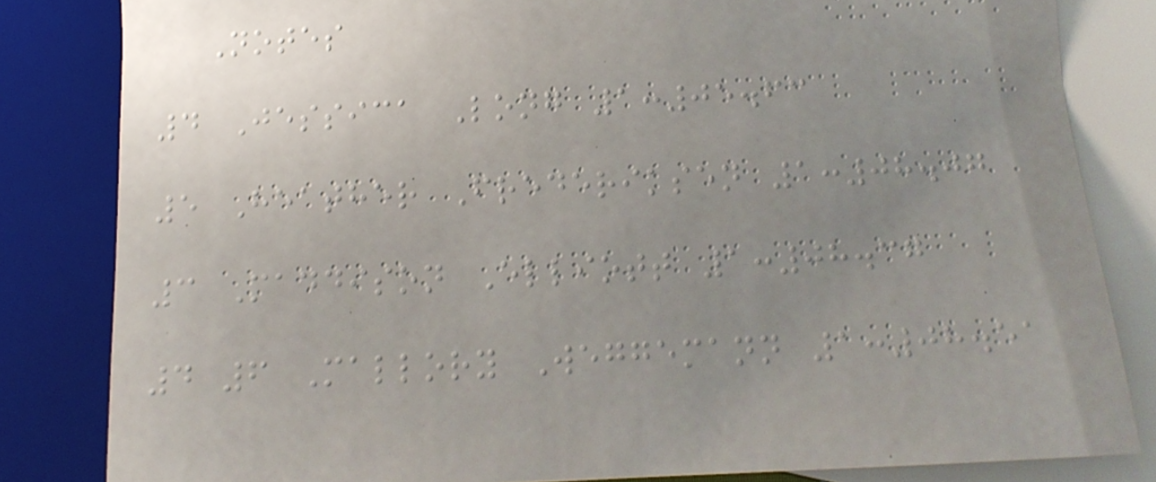Notes
4 Jessica Long 1:05.63
5 Heather Frederiksen 1:08.07
3 Maddison Elliott 1:08.37
4 6 Mallory Weggemann 1:08.51
